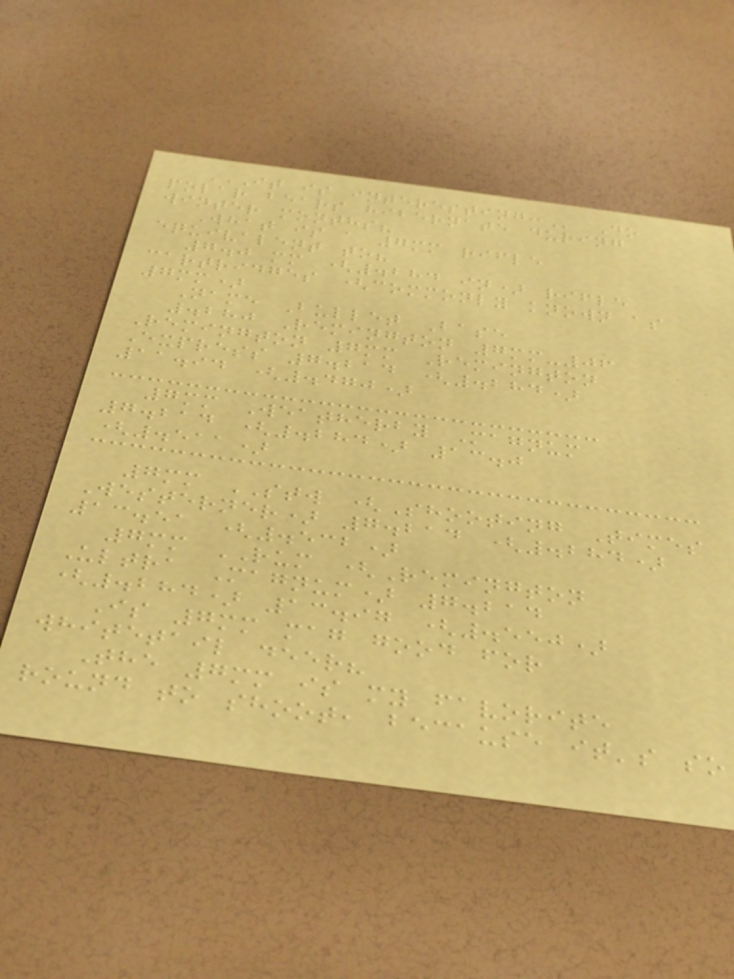IT IS INTERESTING: Do
polar bears hibernate during
winter months?
What is a 7mm rifle
equivalent to?
7.0 mm (.284 in) rifle
cartridges (commonly known as
7mm)
Name Bullet Base
.280 Remington 7mm-06
Remington 7mm Remington
Express 7.214 (.284)
11.94 (.470)
7mm Weatherby Magnum
7.214 (.284) 13.0
(.511)
7mm STW (Shooting Times
Westerner) 7.214 (.284)
13.51 (.532)
7mm RUM (Remington
Ultra Magnum) 7.214
(.284) 13.97 (.550)
Is 7mm mag good for
whitetail deer?
The 7mm is my favorite
round to shoot, because it's so
